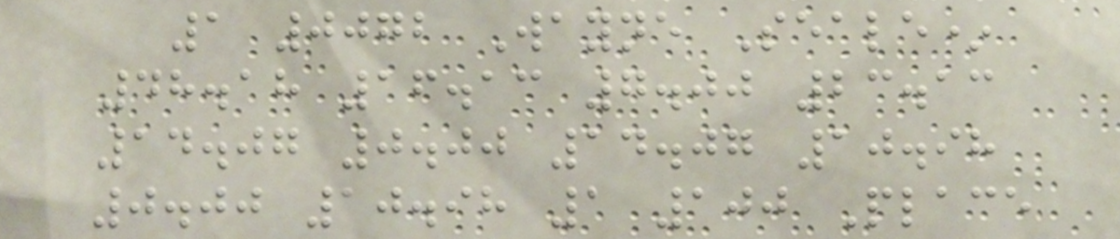1 0072 Wayne Seale*
48.18 16.13 7.00 23.13
14.07 0.00 14.07 10.98
0.00 10.98 1 100 Place
